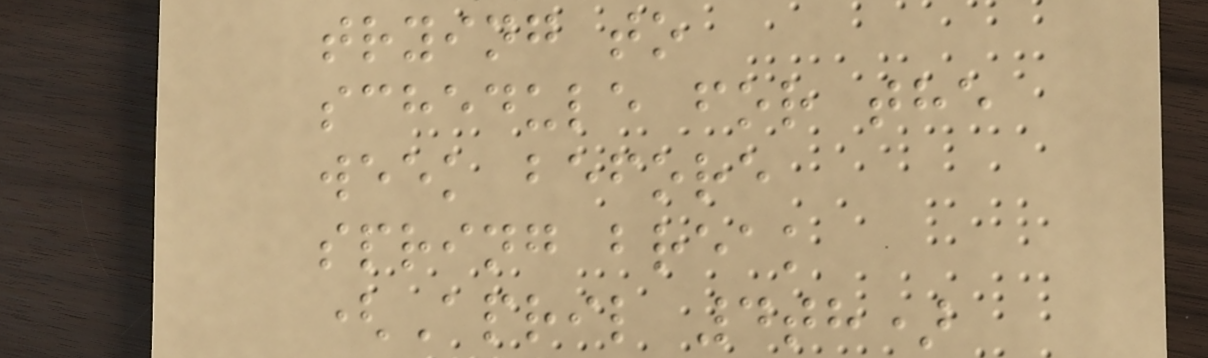trying to
schedule for the
week before
spring break
(April 4th)
